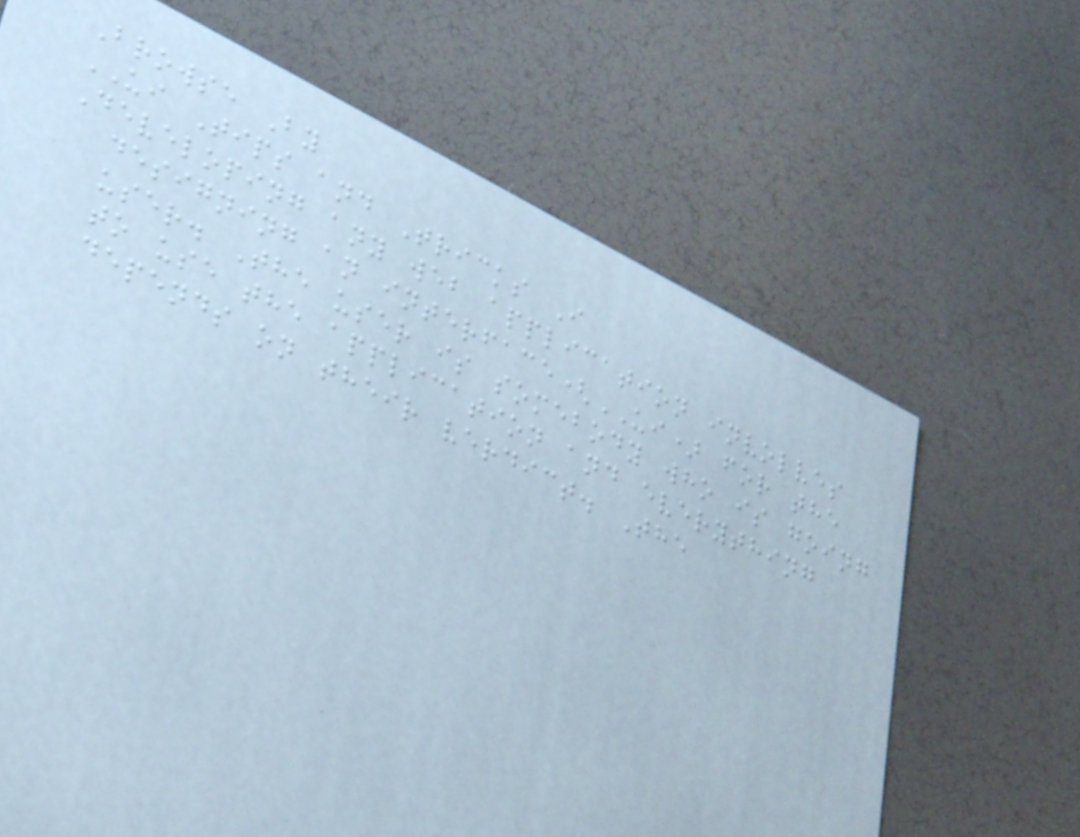Browse By
UI Tips and Tricks I
Developing any web application involves
designing an interface(UI) for the
user. The user is somebody who is going
to use the application and everything
depends on their verdict. The
